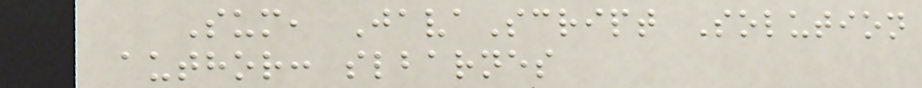Sum, JavaScript Solution
author: slbarnes
